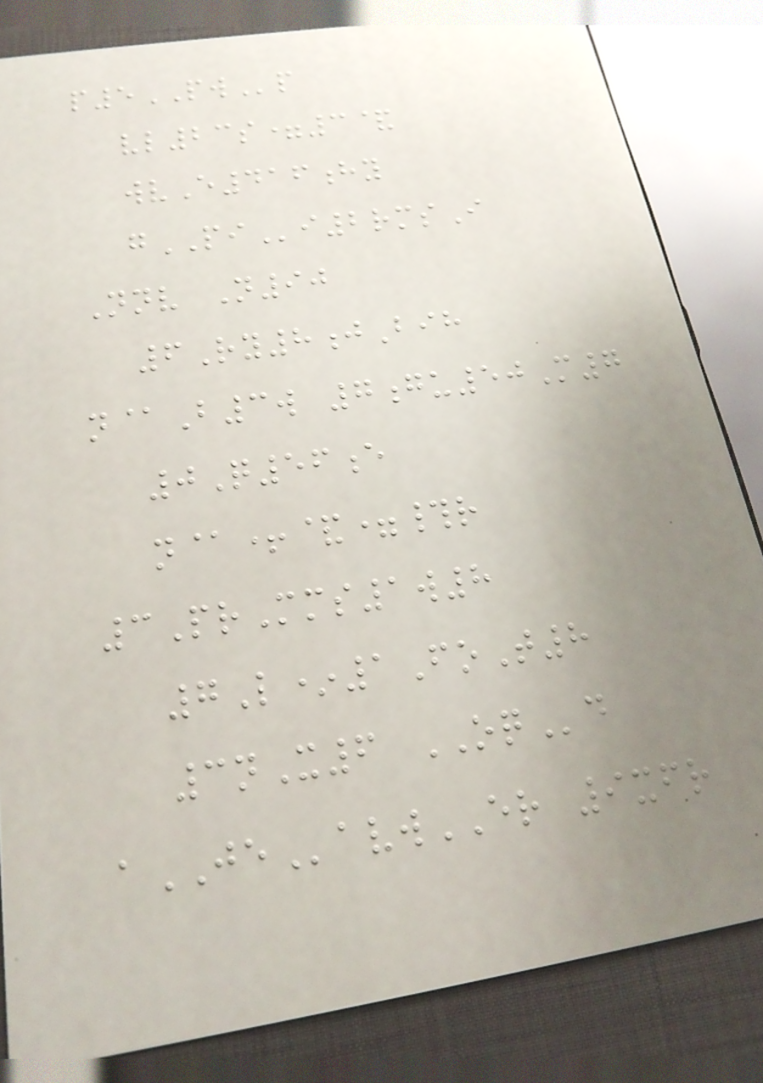p5PWp
vl23s=3&
wvE416hy
gPIi2rmsI
Nnv N90
6Ry8jBih
n@B3w 7gu50M7
0Q56e
n@+&=#r
3PrMms1w8
7L*1FoT8
3nX6 OQd
aJEavwER 9xfr
